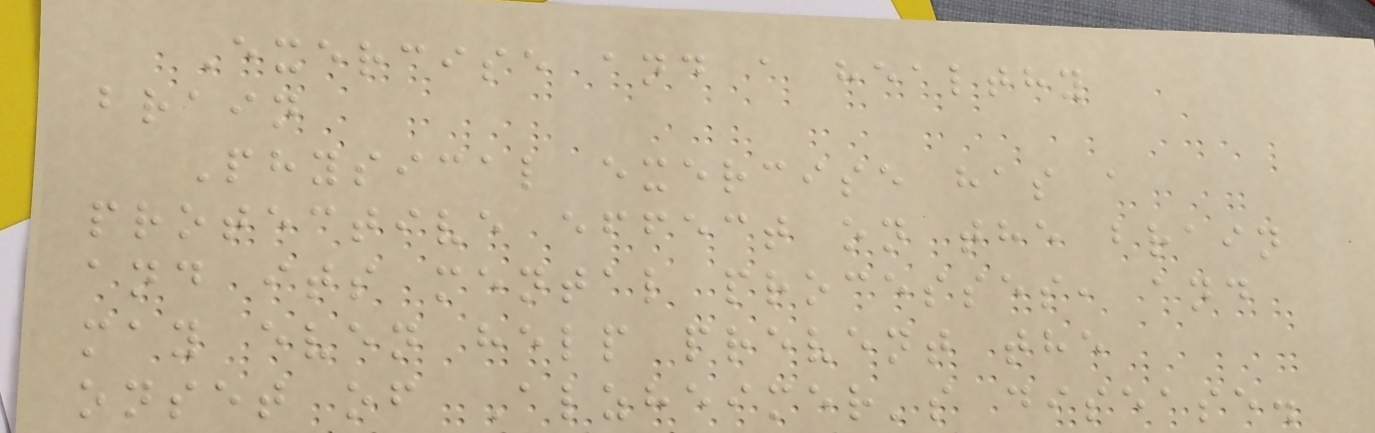Exercise and a healthy
brain
Physical exercise has a
protective effect on the brain
and its mental processes, and
may even help prevent the
onset of Alzheimer's disease.
